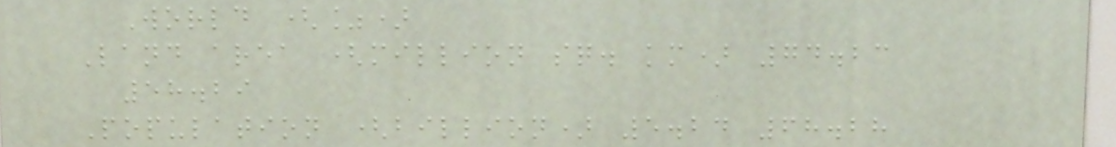World (%)
Land area (million sq. km) 74.23
58.29
Population (billion) 5.24 68.28
